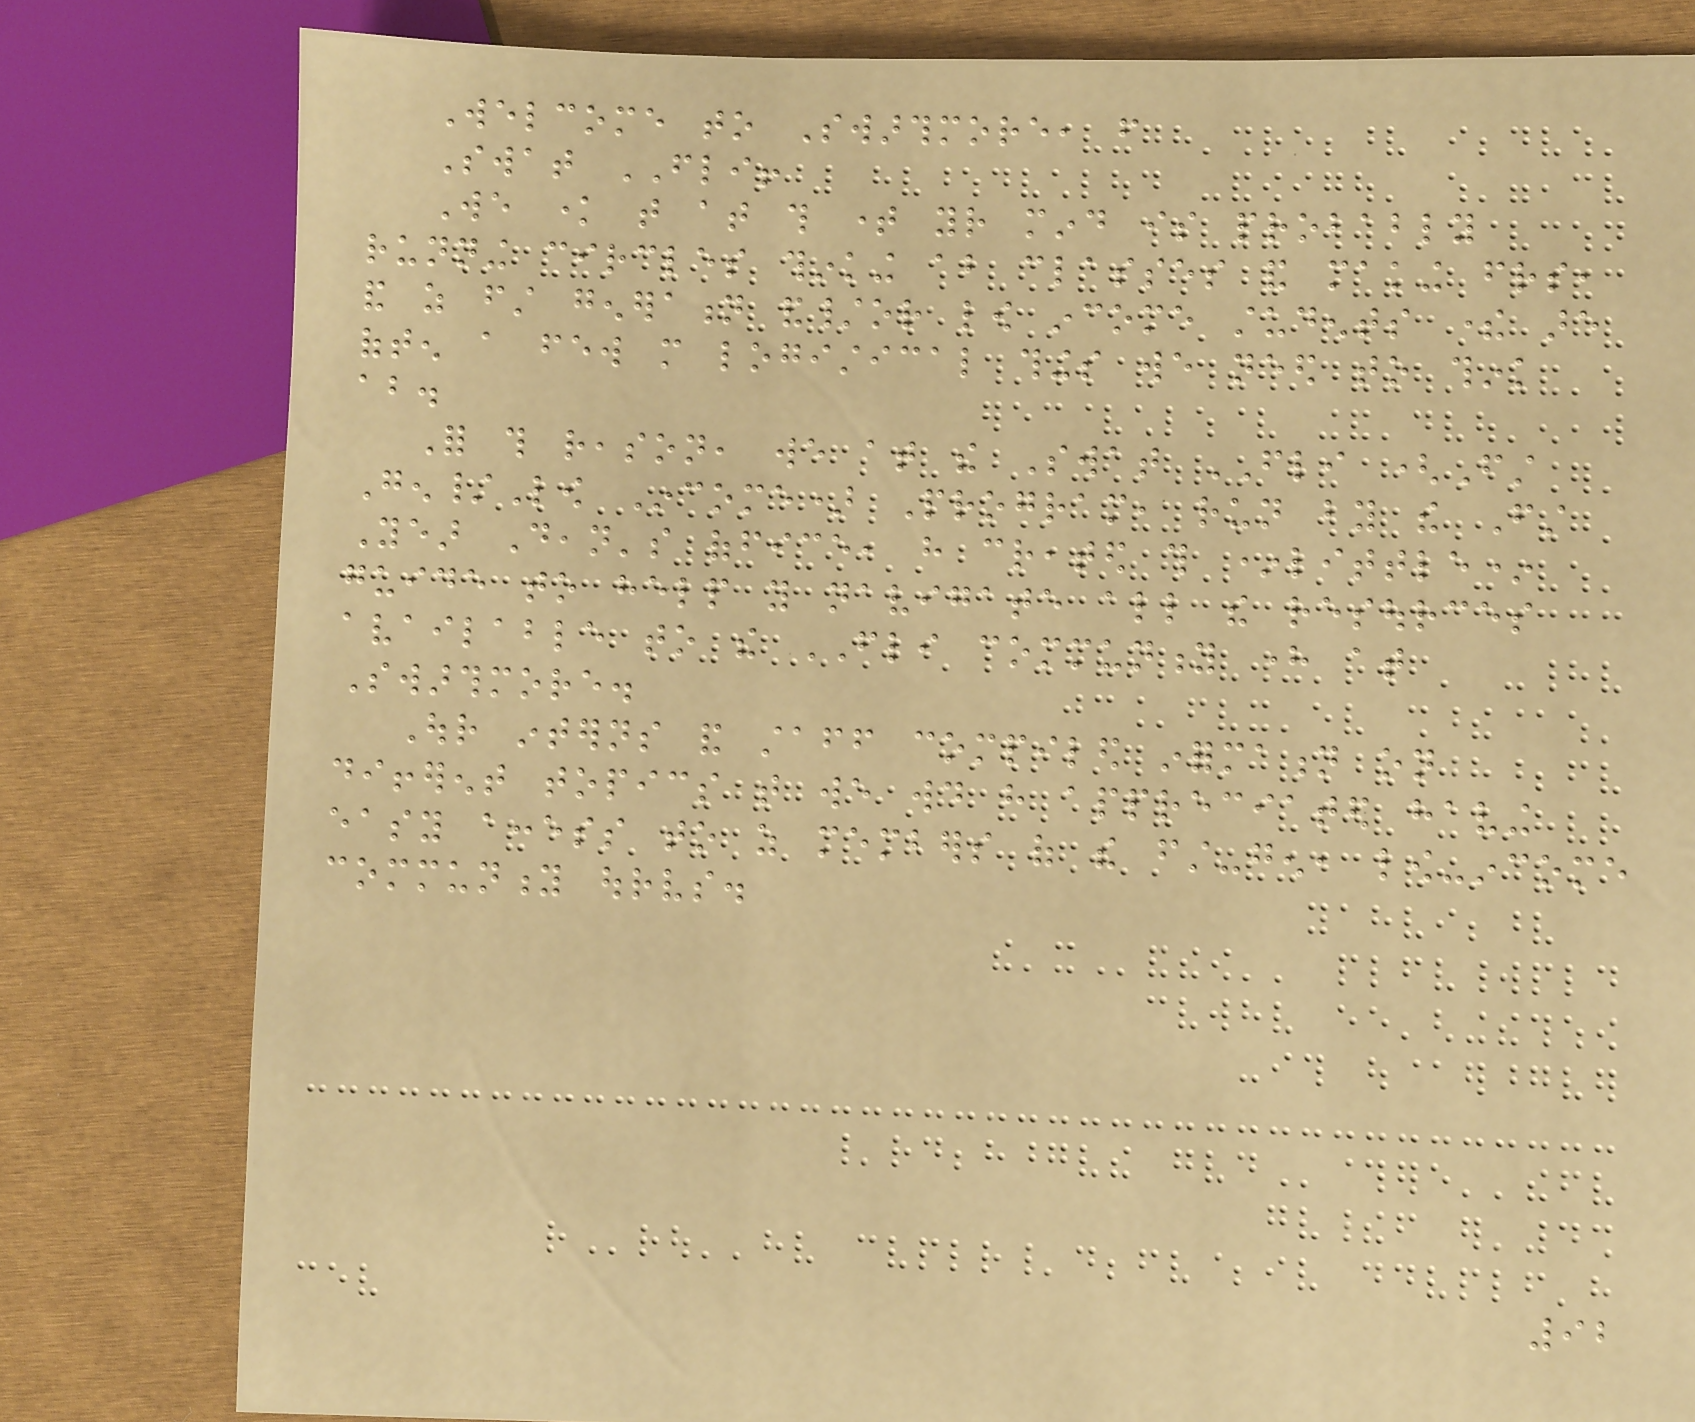Welcome to Swarthmore, from
Swat FLI!
We know that at this time your mind is probably
running circles thinking about classes and making friends,
and as first generation and/or low income students there are
often a few more logistical things we need to think
about.
For this reason, we at the Swat FLI (First
Gen/Low Income) Program, run by the First
Year Dean's office, have created this *little*
guide to help you navigate all the resources
available to the FLI community here at
Swarthmore.
Our interns and staff compiled information on
different topics that we would have appreciated having
easy access to as members of the first-gen, low-income
community ourselves.
92
